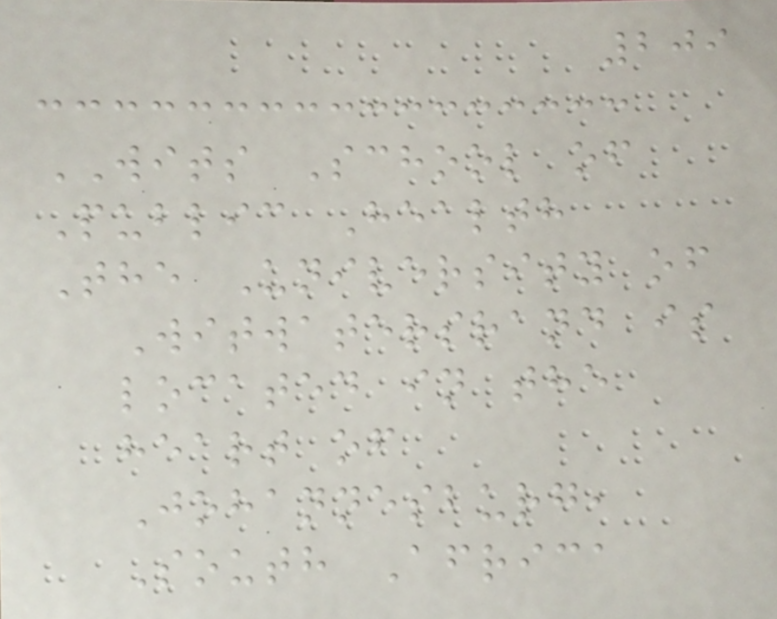209
WITS School of
Public Health
The University of
Witwatersrand is
located in the
heart of
Johannesburg,
South Africa
